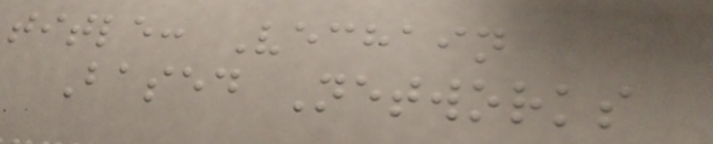title: Vechain
Based Networks
